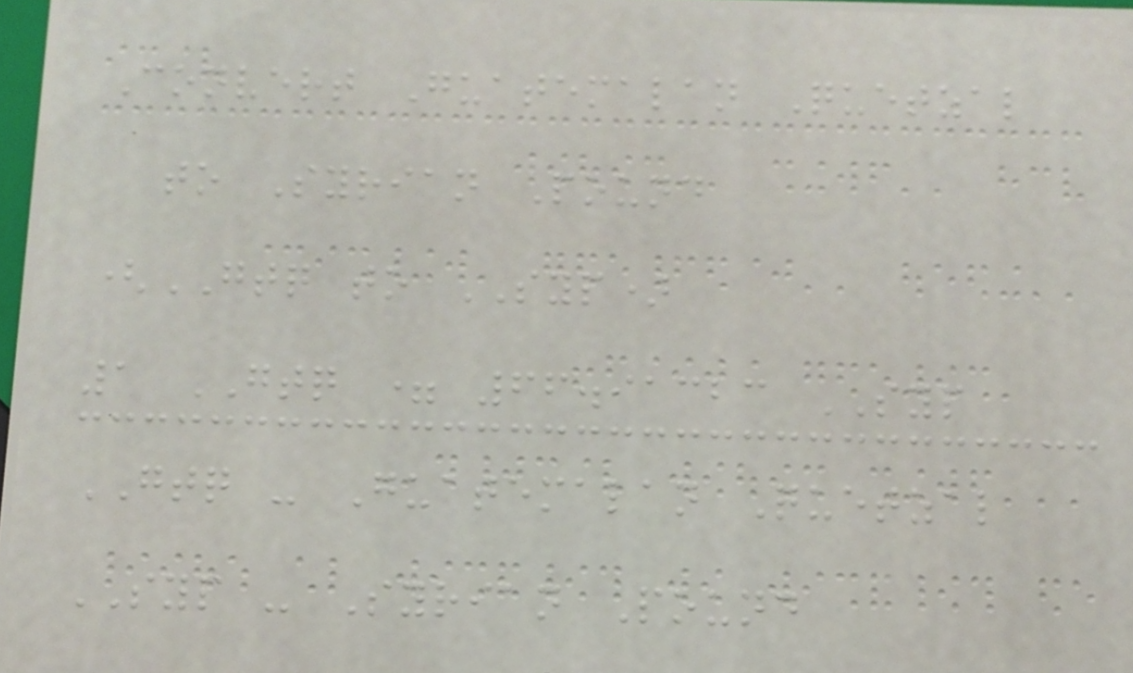Convert Guatemalan Quetzal
to Syrian Pound
(GTQ to SYP)
1 GTQ = 66.91323 SYP
GTQ - Guatemalan Quetzal
SYP - Syrian Pound
